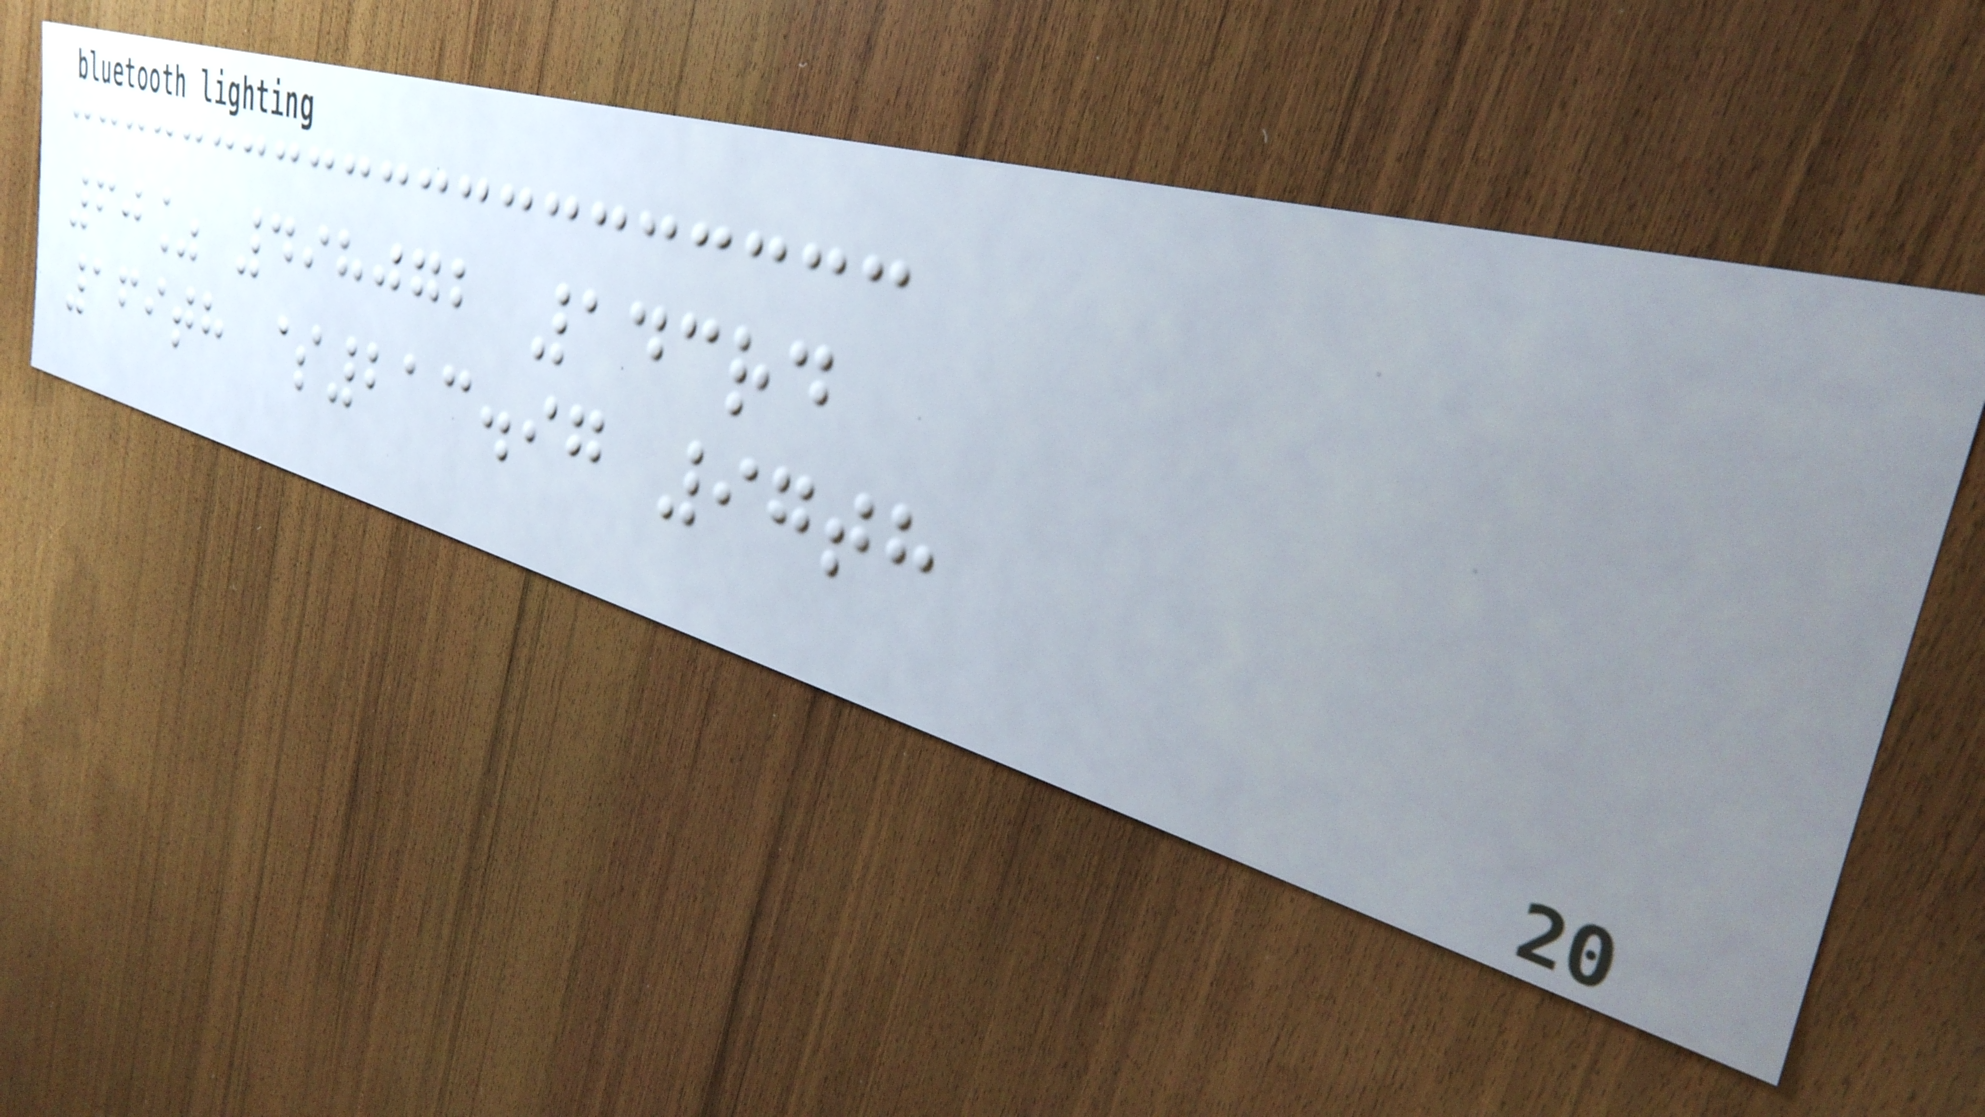60% 498072 143rd
169th $213.97 97th
